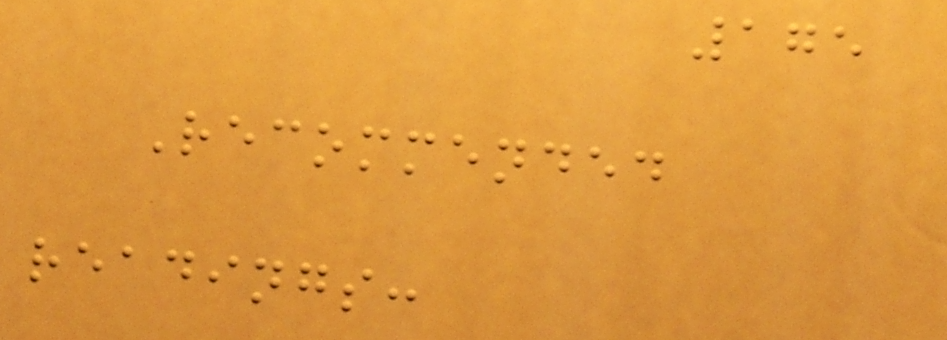175
Recommended
readings:
